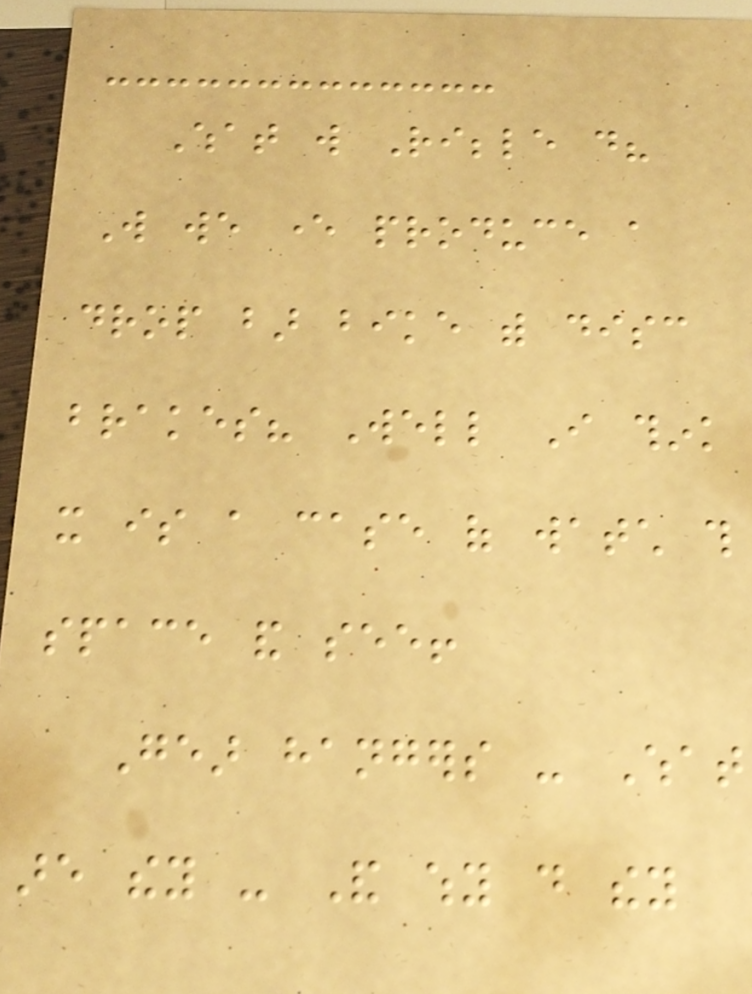What will Ribble do?
Will we ever produce a
drop bar bike with disc
brakes? Well I think
it is a case of watch this
space and see!
Gear hangers - What
are they - And why do they
